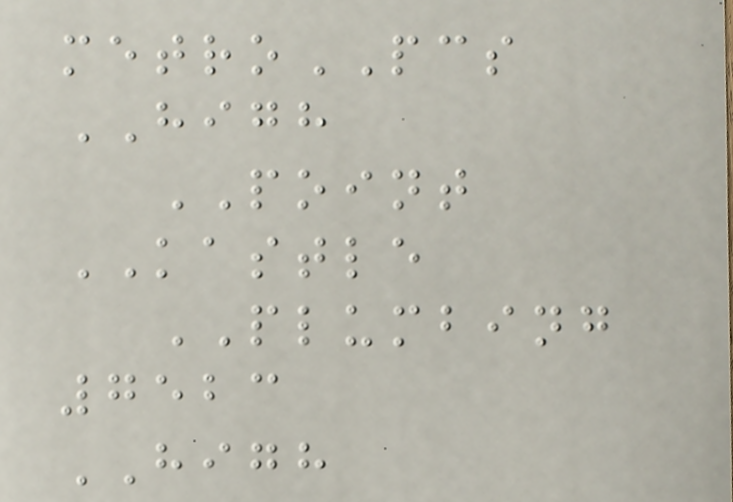metroPCS
HIGH
POINT
KASTLE
PLUMBING
7523
HIGH
